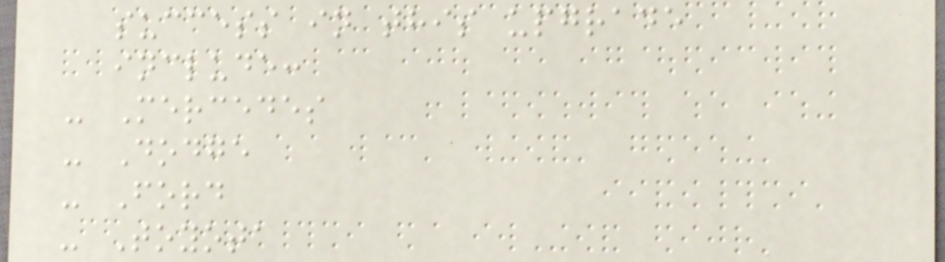success in this upgrade
include:
- Mercedes
- Dodge
- Ford
- Toyota
